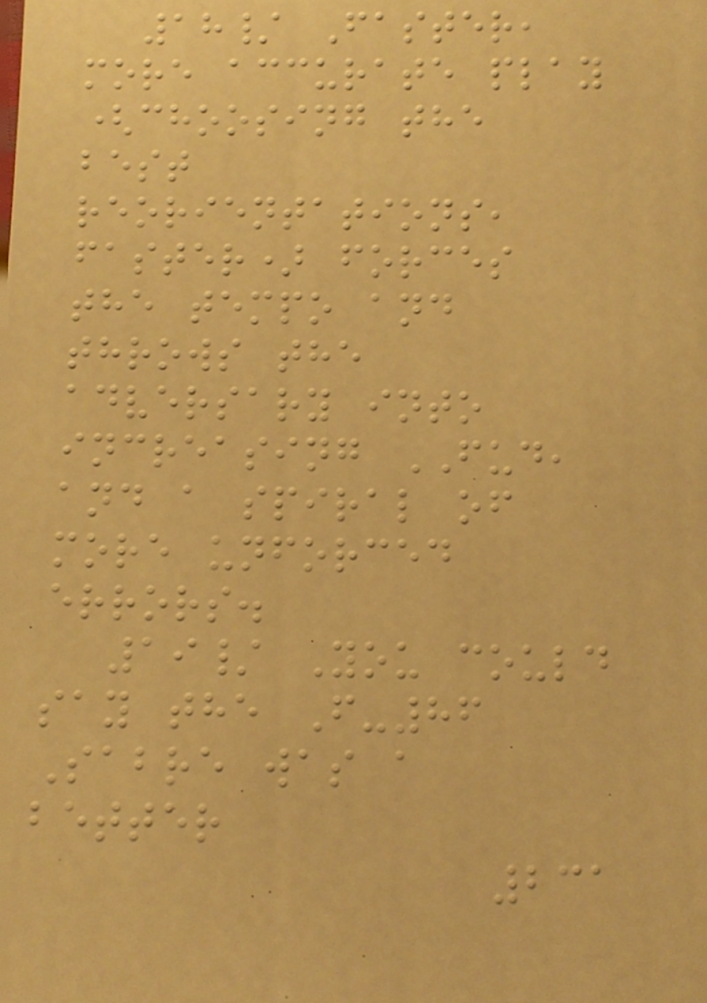18/ Faster,
more accurate play
(choosing the
best
reorientations,
faster) forces
the tempo and
throws the
adversary into
increasing FUD,
and a spiral of
more unforced
errors.
19/ You could
say the F-86
Sabre was a
better
231
